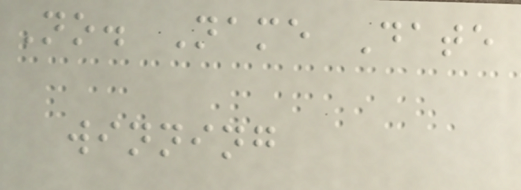No. Name Date
winning
